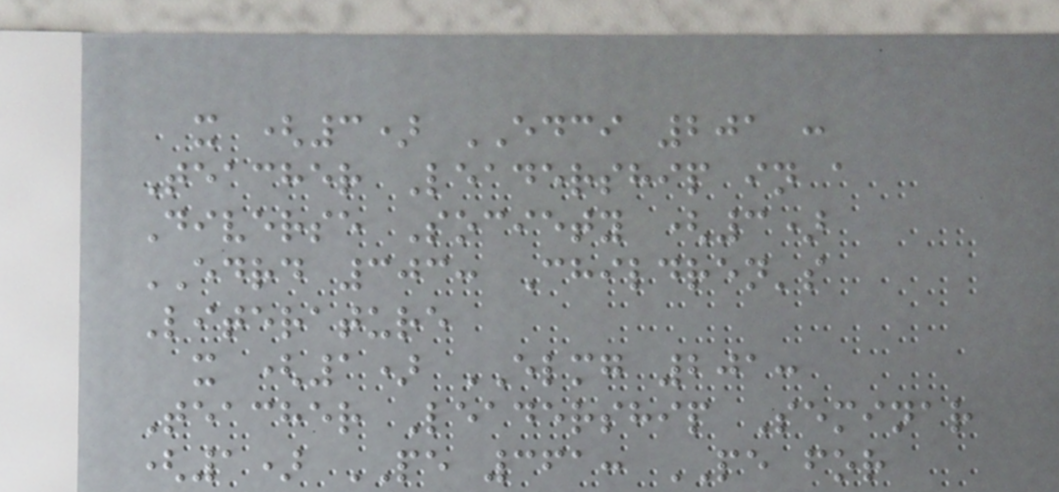x (3) EDCI 201 :
Teacher Leadership in a
Diverse Society (3)
EDRD 303: Children's
Literature
x (1) ELMG 201:
Teacher Leadership Seminar
(1) PE 361: PE for
